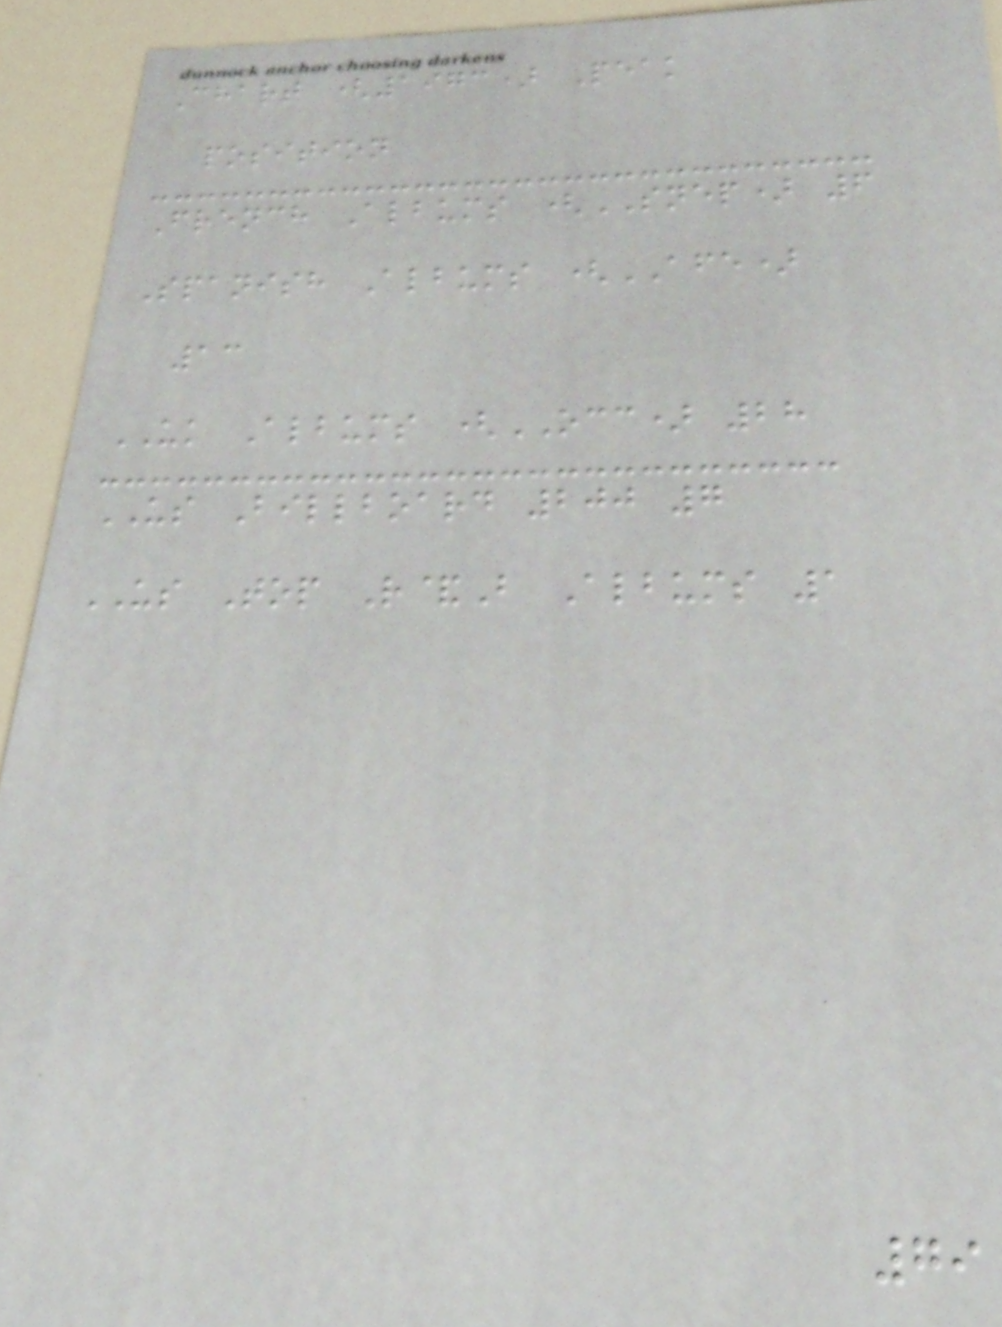Chart (1973) Peak
position
French Albums (SNEP) 6
Spanish Albums (AFE)
13
UK Albums (OCC) 28
US Billboard 200 7
US Top R&B Albums 1
79
